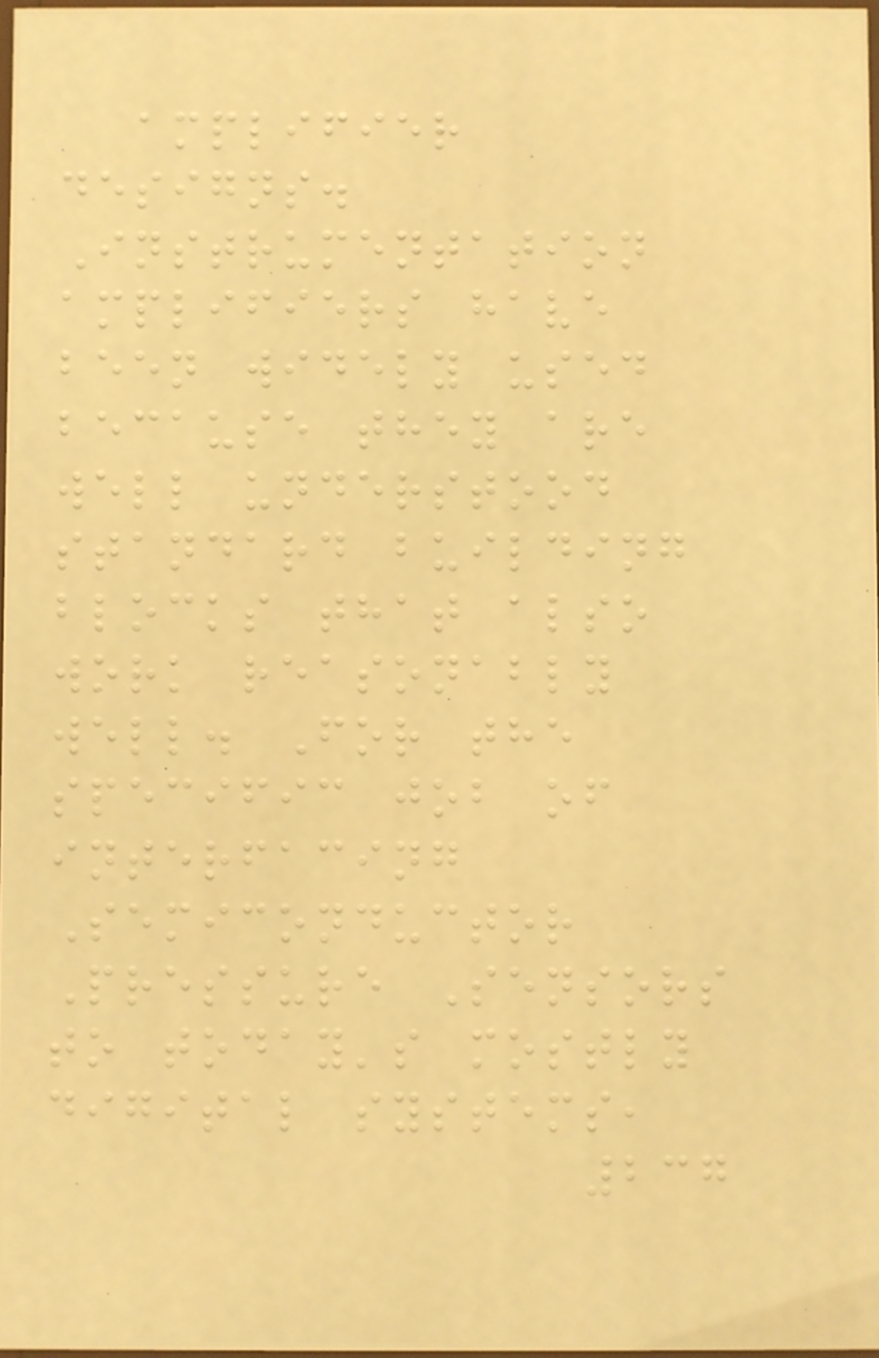amplifier
designs.
Instrumentation
amplifiers have
been widely used
because they are
well understood
standard building
blocks that also
work reasonably
well. For the
specific job of
interfacing
Semiconductor
Pressure Sensors
to today's mostly
digital systems,
237
